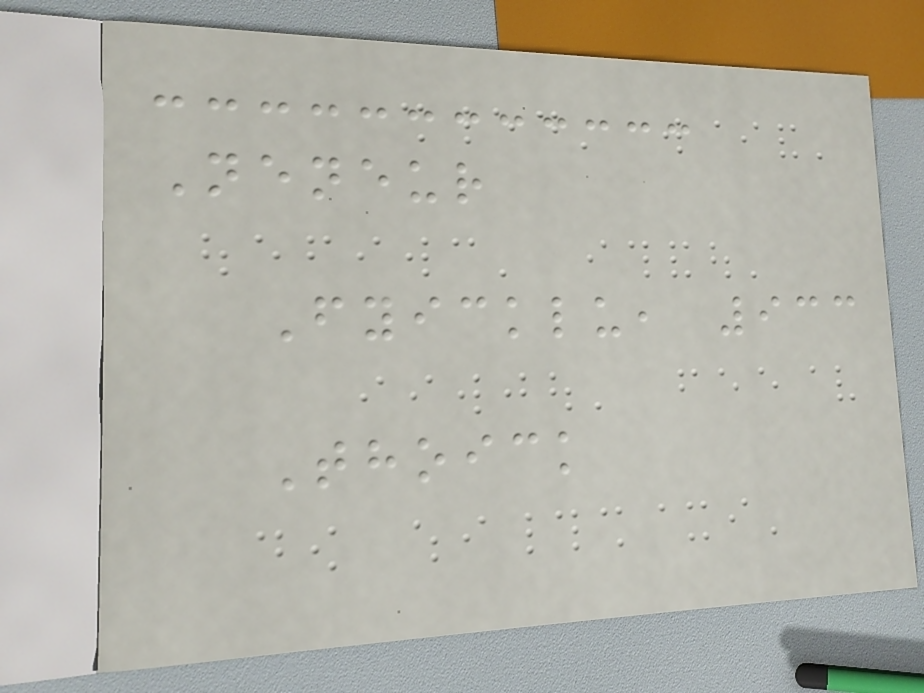Neneur
Fyicklu, 933
Thoick
